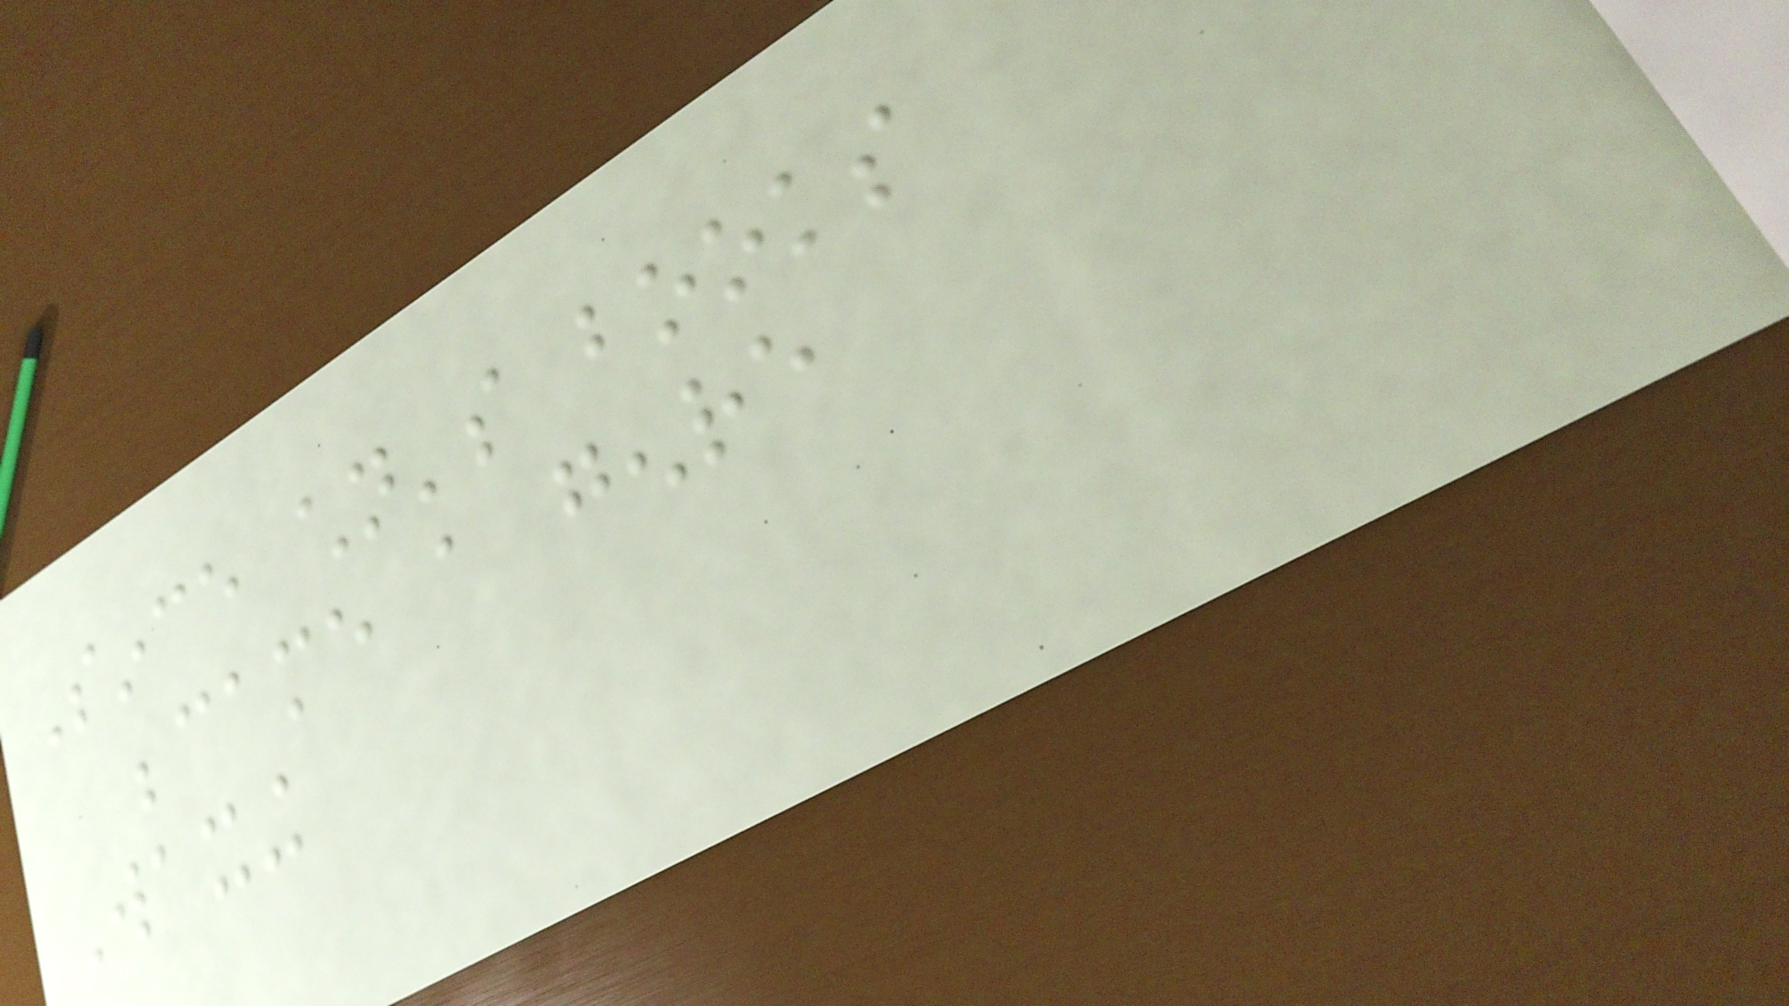Since children's books
became a genre
Waxing
